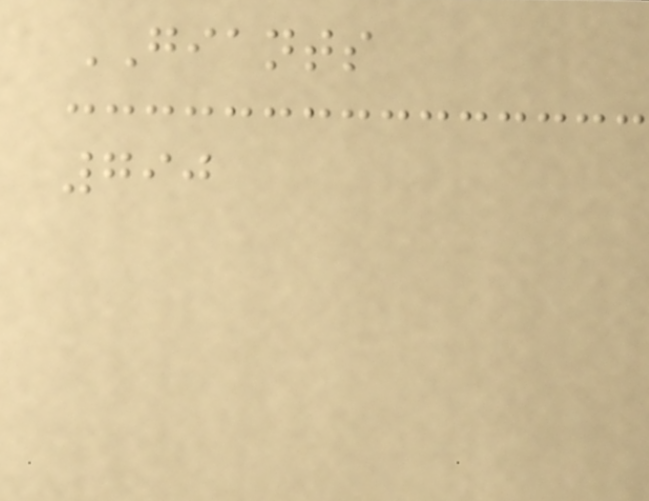GIANTS
790
